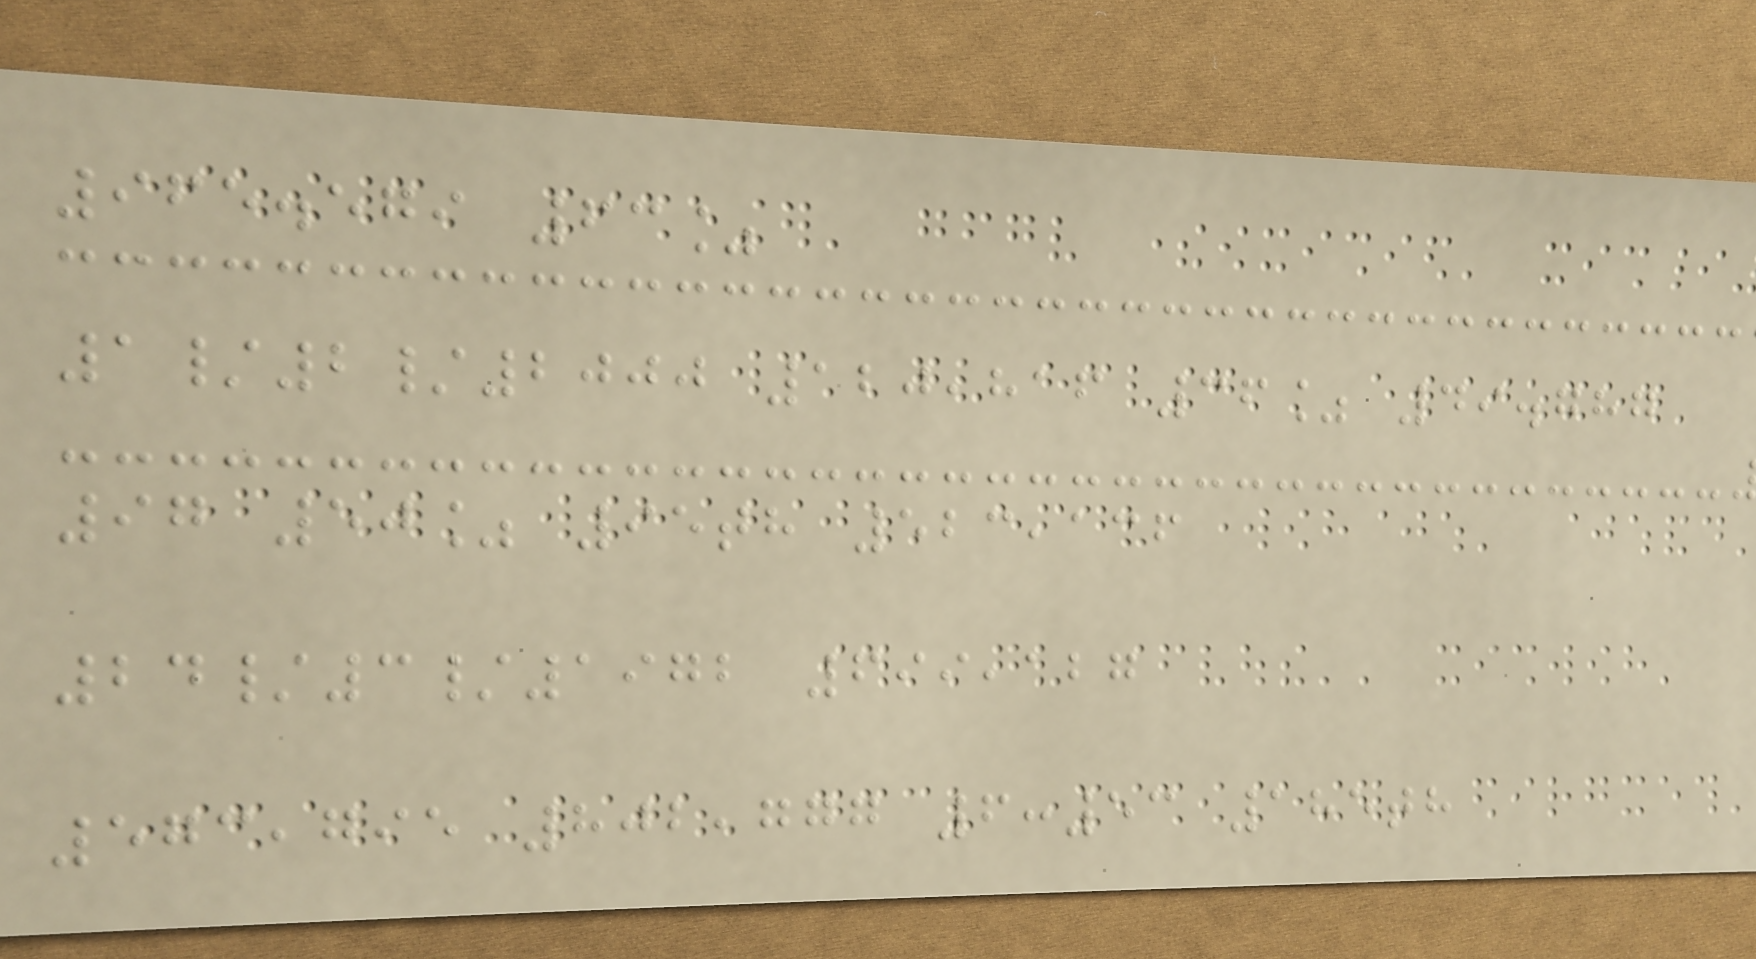965.579 63%
1/2/2000 120,816 36% 49.787
97 50% 95th 523,136
24/3/1972 699,127
573,795 802,777 6:53 185th
